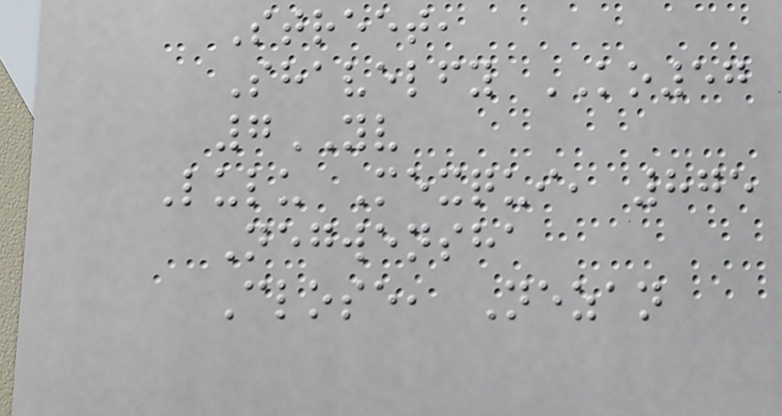Street,
Shavelfy KO57
7YV
Lulu Mexqui, 875
Negwensha
Close, Nezan
